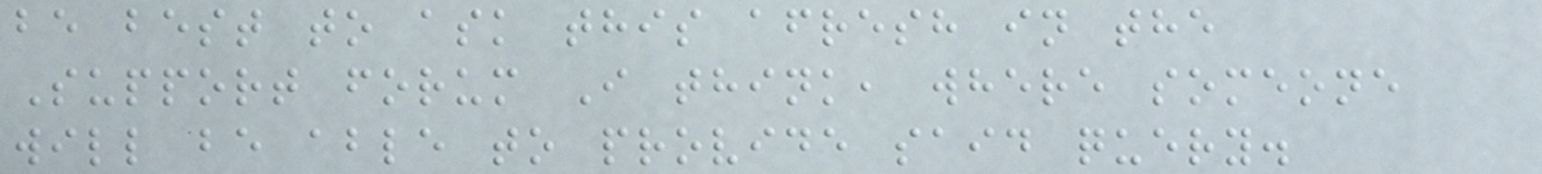be best to ask this afresh in the
Support forum I think, where someone
will be able to provide said query.
